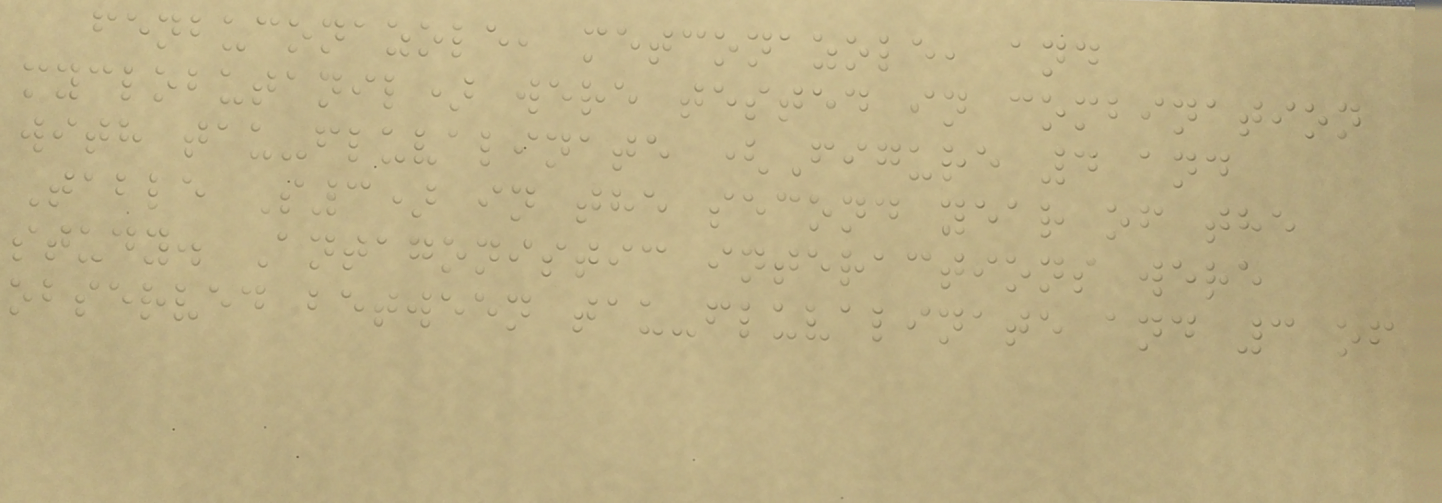fenbuconazole, metconazole, and
myclobutanil) were tested in combination
with tau-fluvalinate (Figure 4 and
Table S3) in the second year of the
study. Antagonistic interactions were
observed between tau-fluvalinate and 3 of
